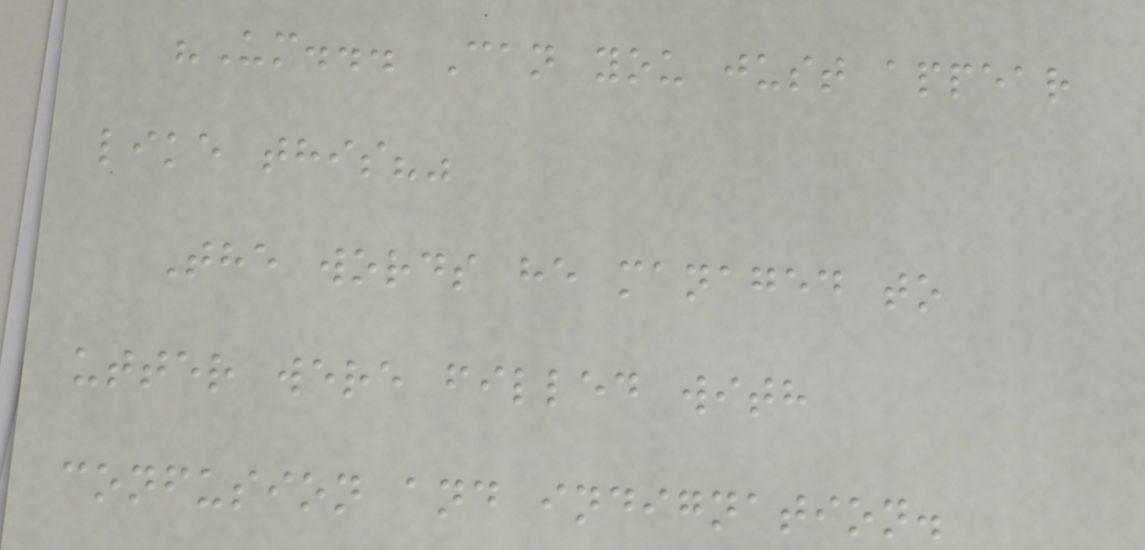"Um... Can you just appear
like this?"
The words he managed to
utter were filled with
confusion and indignation.
